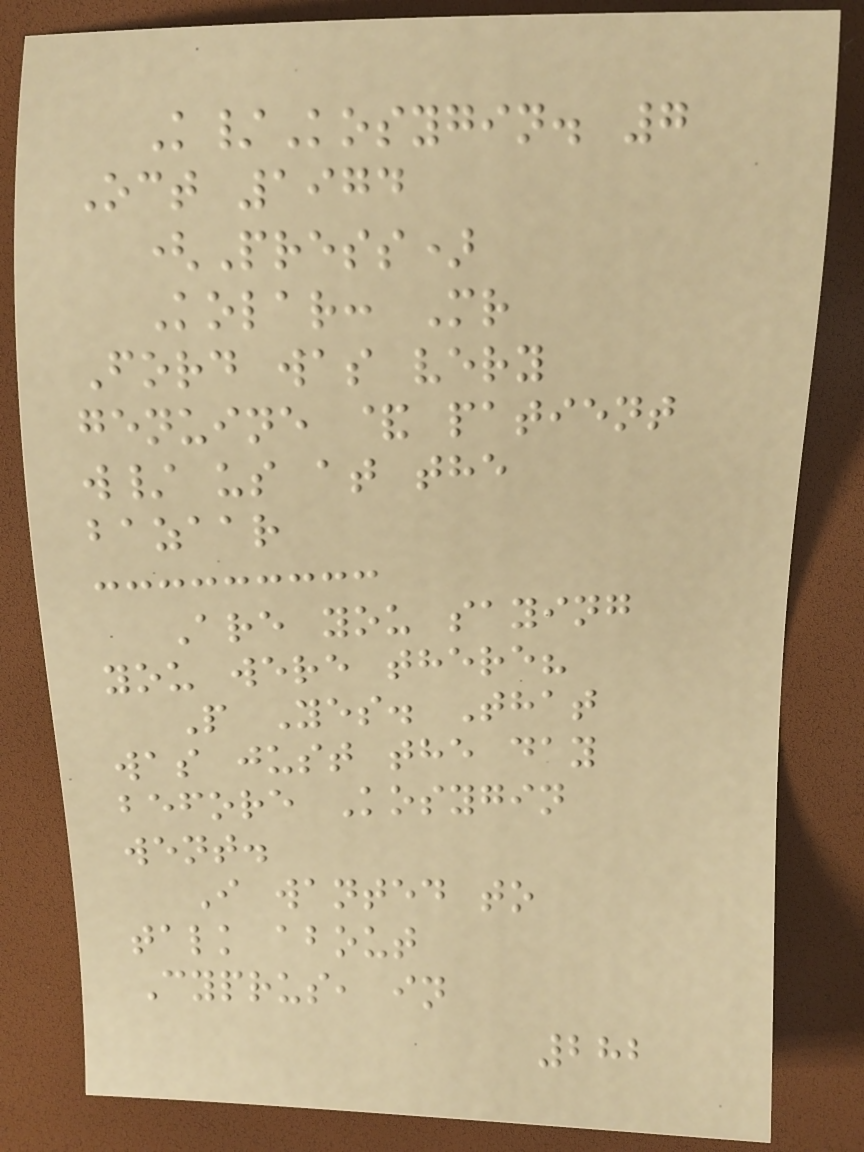K/Kosygin. 7
Oct 1974
(Press)
Kolar: Mr
Ford was very
genuine & patient
w/ us at the
bazaar
Are you saying
you were there?
P Yes. That
was just the day
before Kosygin
went.
I wanted to
talk about
Cyprus, in
282
